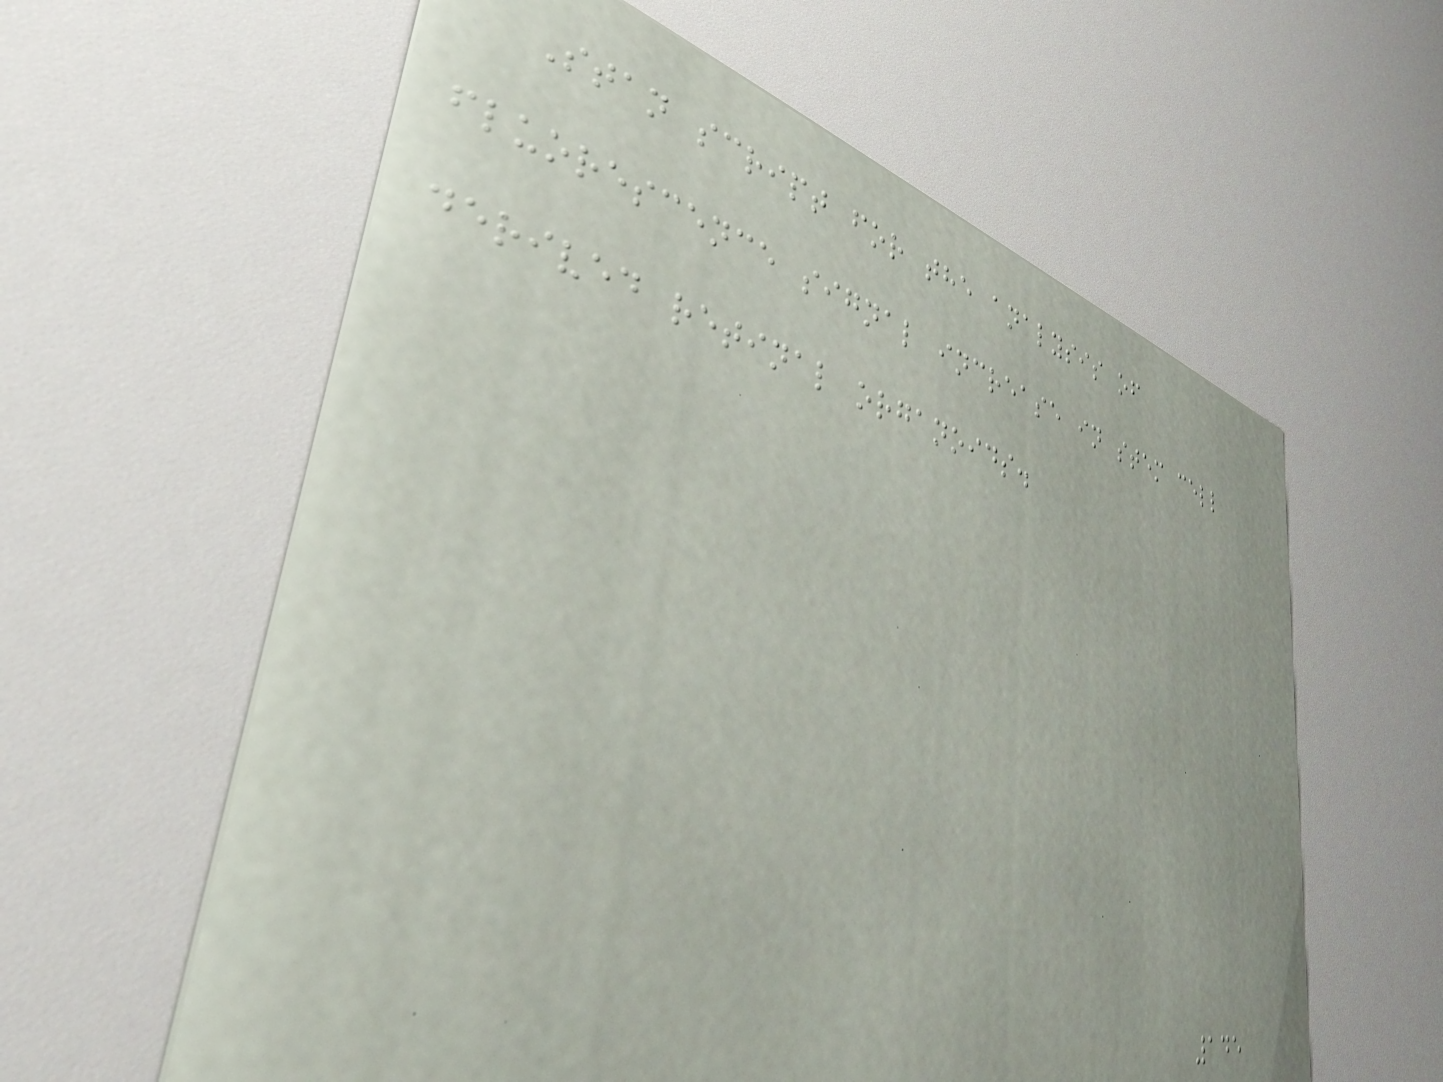Stan script for the analysis of
fluorescence signal increase in stem cell
derived retinal organoids.
145
